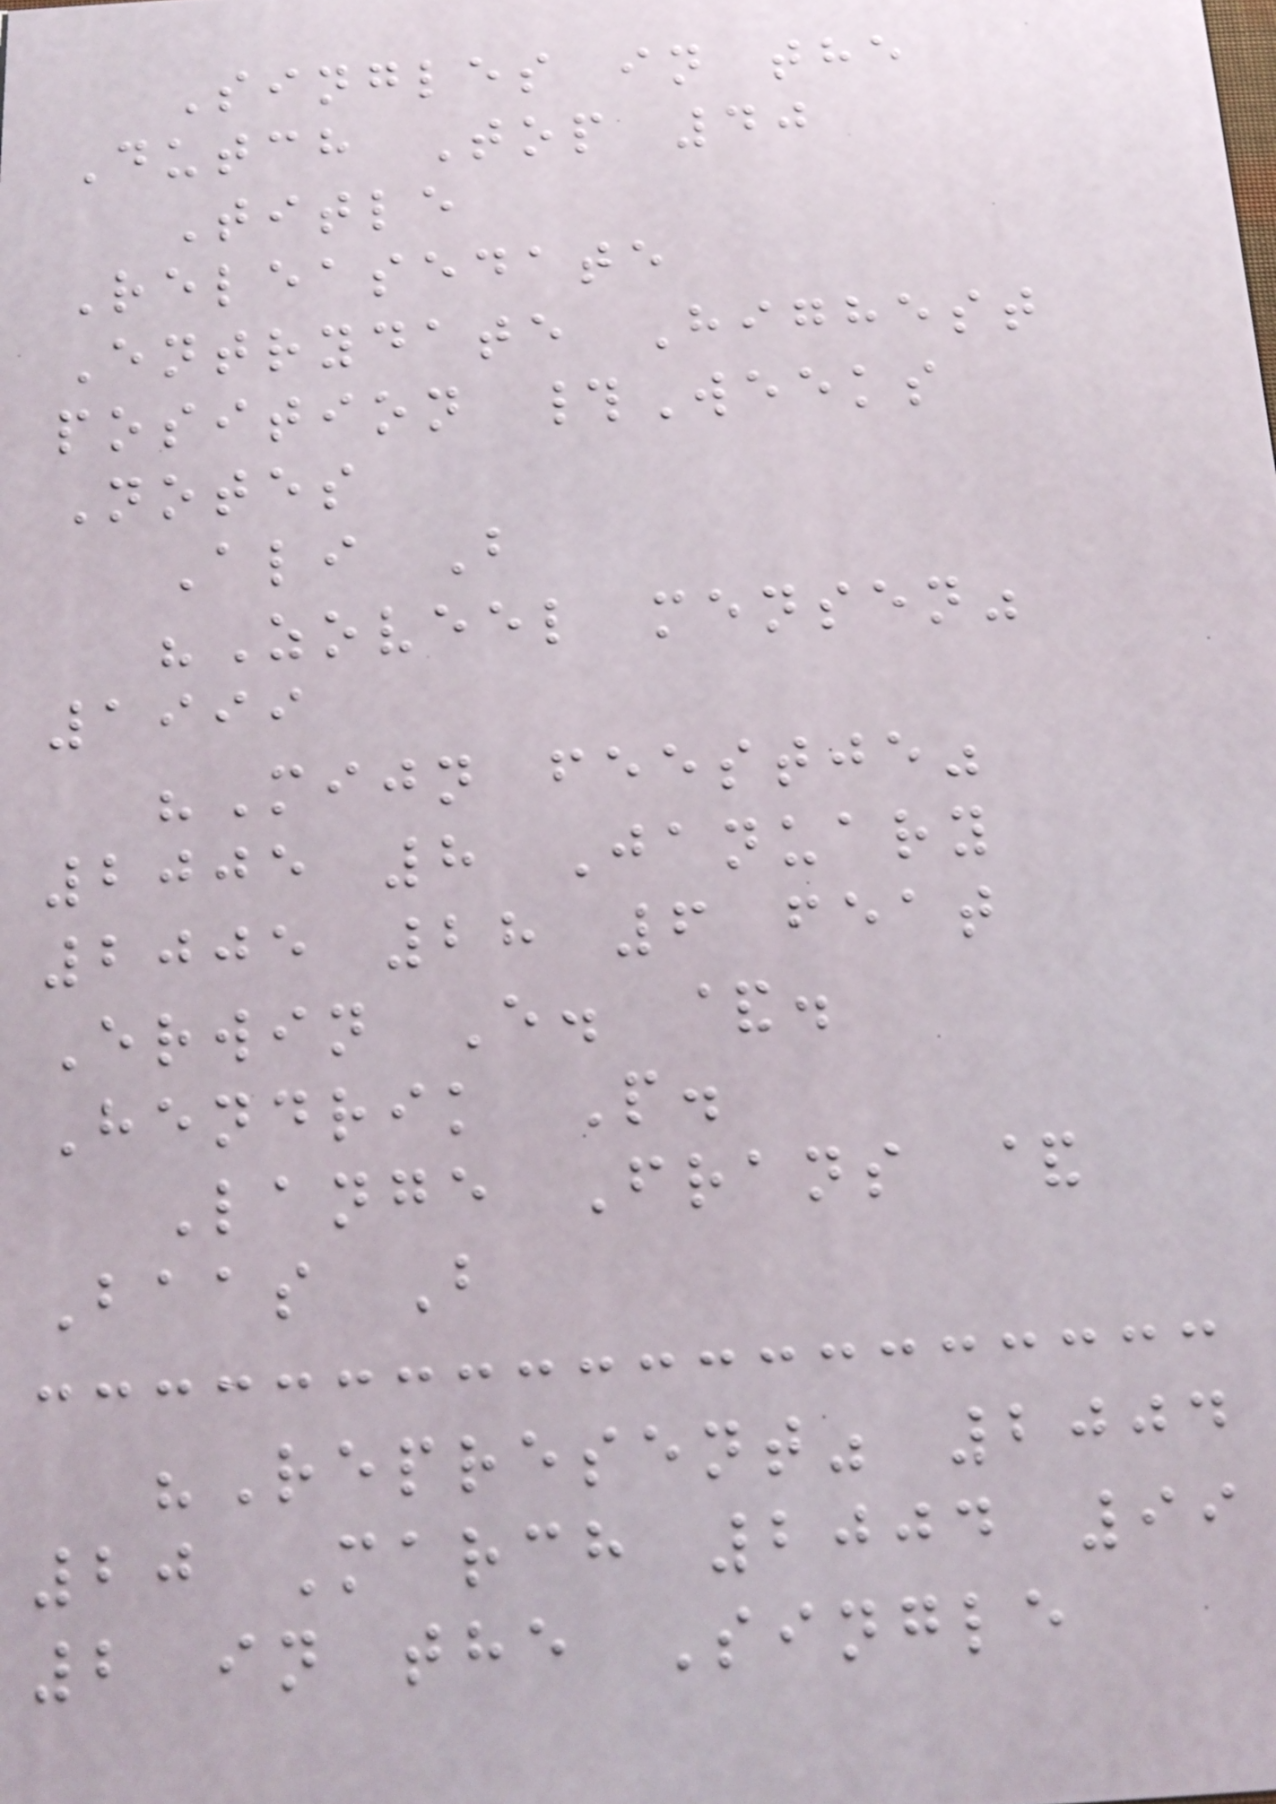Singles in the
Dutch Top 40
Title
Releasedate
Entrydate Highest
position #Weeks
Notes
Ali B
"Zoveel mensen"
1999
"Mijn feestje"
2005 8 January
2005 28 6 feat
Erwin E. &.
Hendrik P.
Lange Frans &
Baas B
"Represent" 2004
20 March 2004 99
2 in the Single
